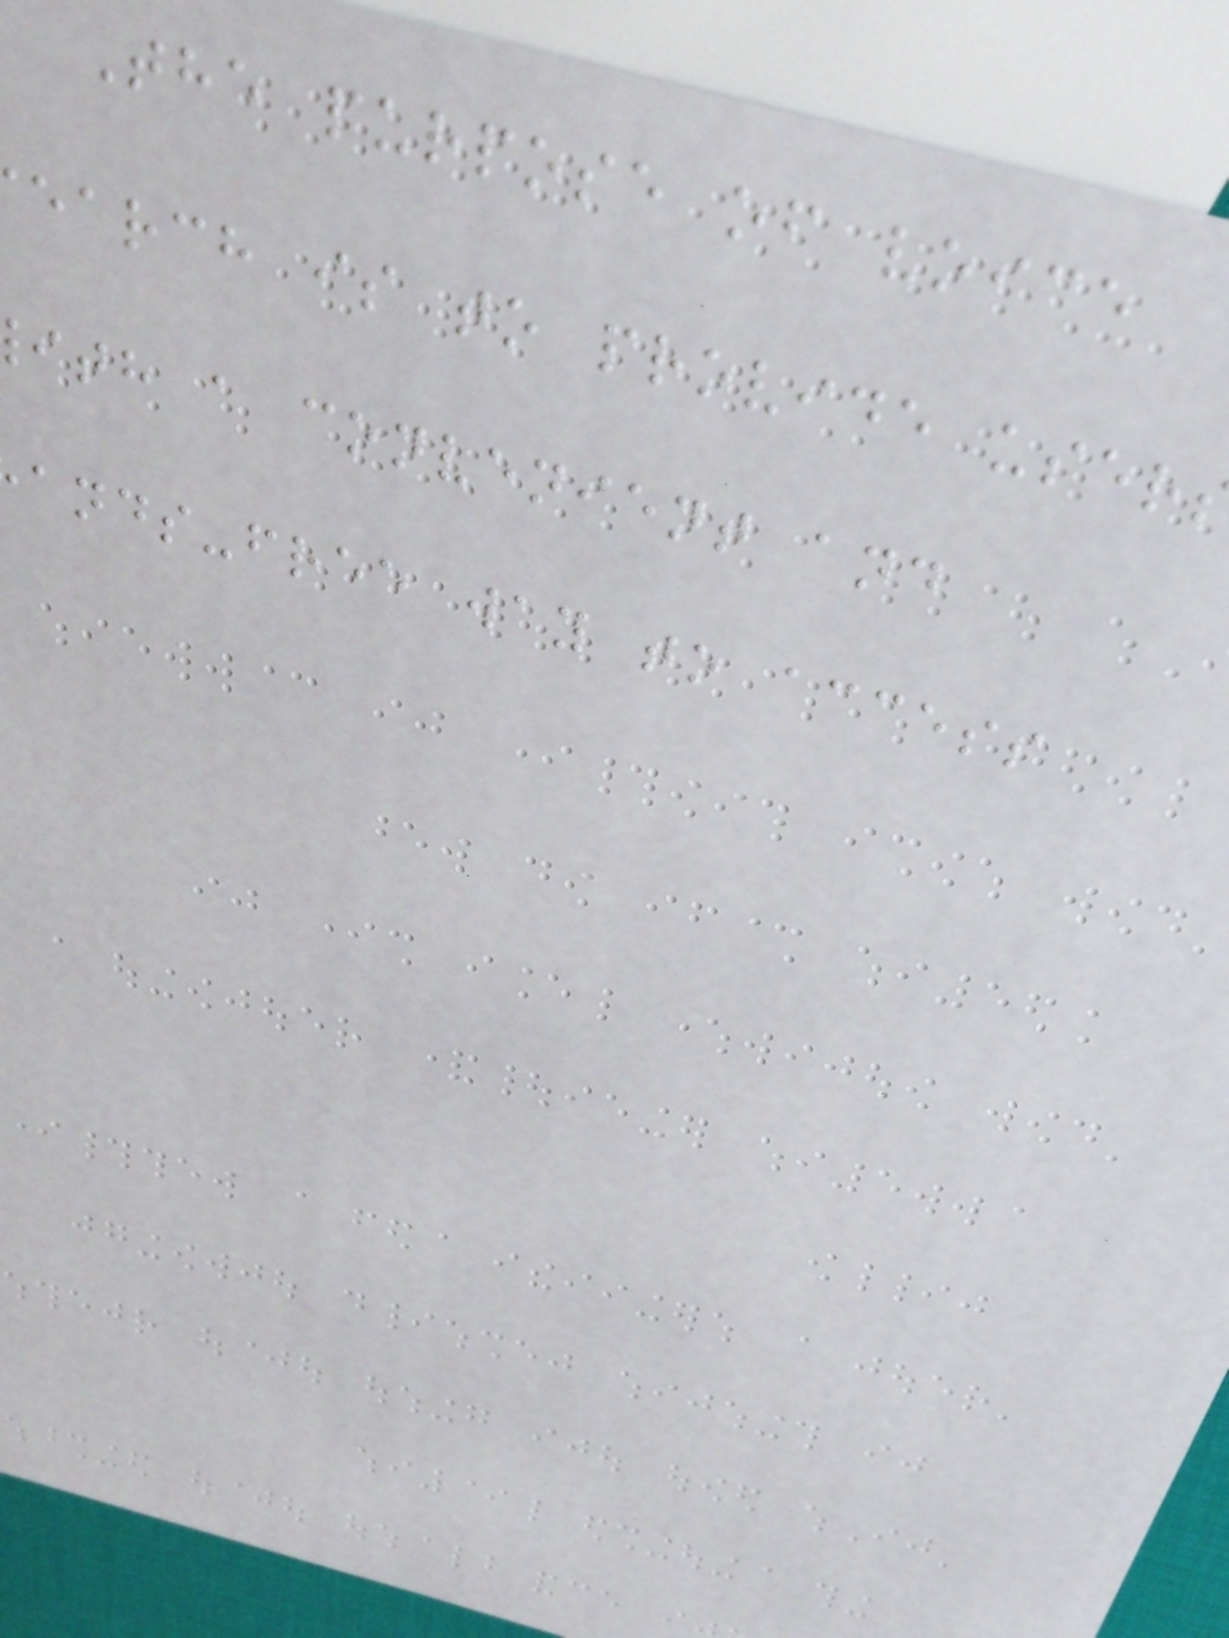The purpose of voice
earch is to provide user
ith a convenient and
ands-free way to access
